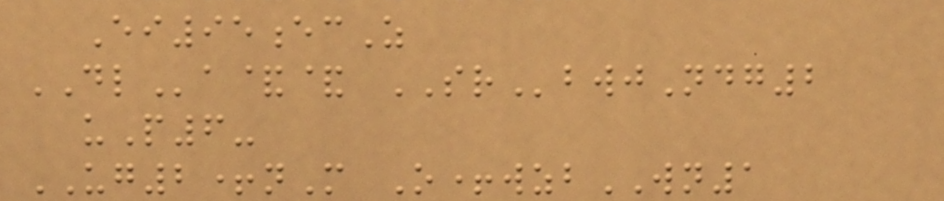Ei95ecZ
DLa&& SRbwjNdg2
uP6-
UG2+nM O+wzbWN1
